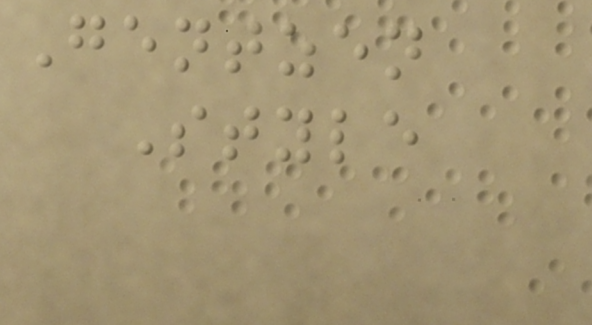Gentzen
Style
